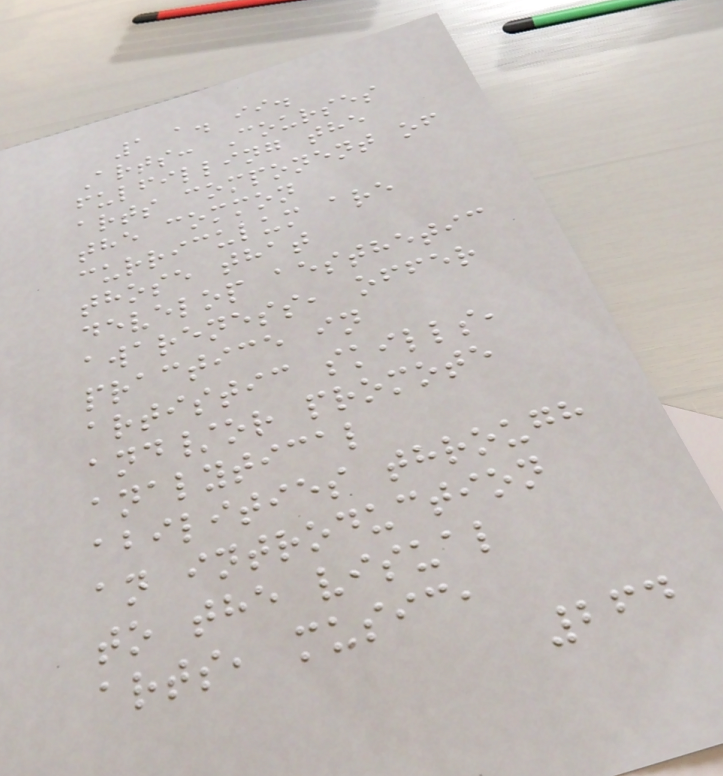1 a. ii.
Arts: Courses
fulfilling the
arts component of
the common
curriculum are
those that
develop aesthetic
awareness, offer
practice in
artistic skills,
and/or promote
analytical
abilities through
an introduction
to the visual
arts, music,
264
